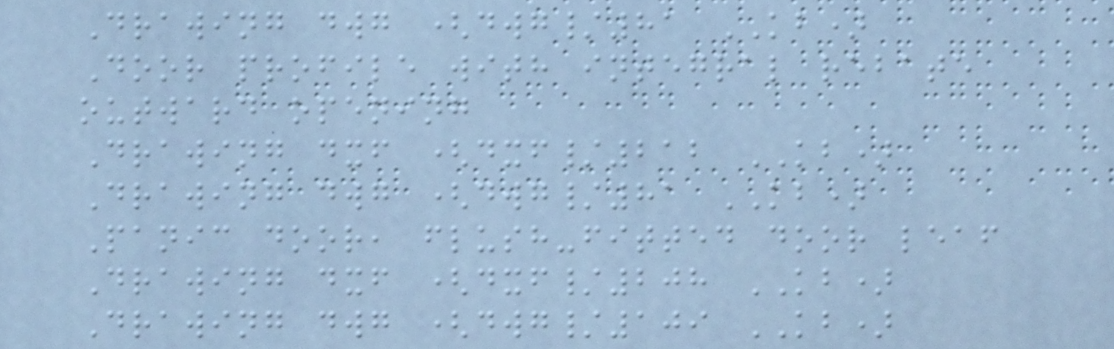Drawing dwg (dwg/81 KB)
Door profile with integral rebate
outward opening
Drawing dxf (dxf/212 KB)
Drawing dwg (dwg/81 KB)
Panic door, flush-fitted door leaf
Drawing dxf (dxf/208 KB)
Drawing dwg (dwg/109 KB)
